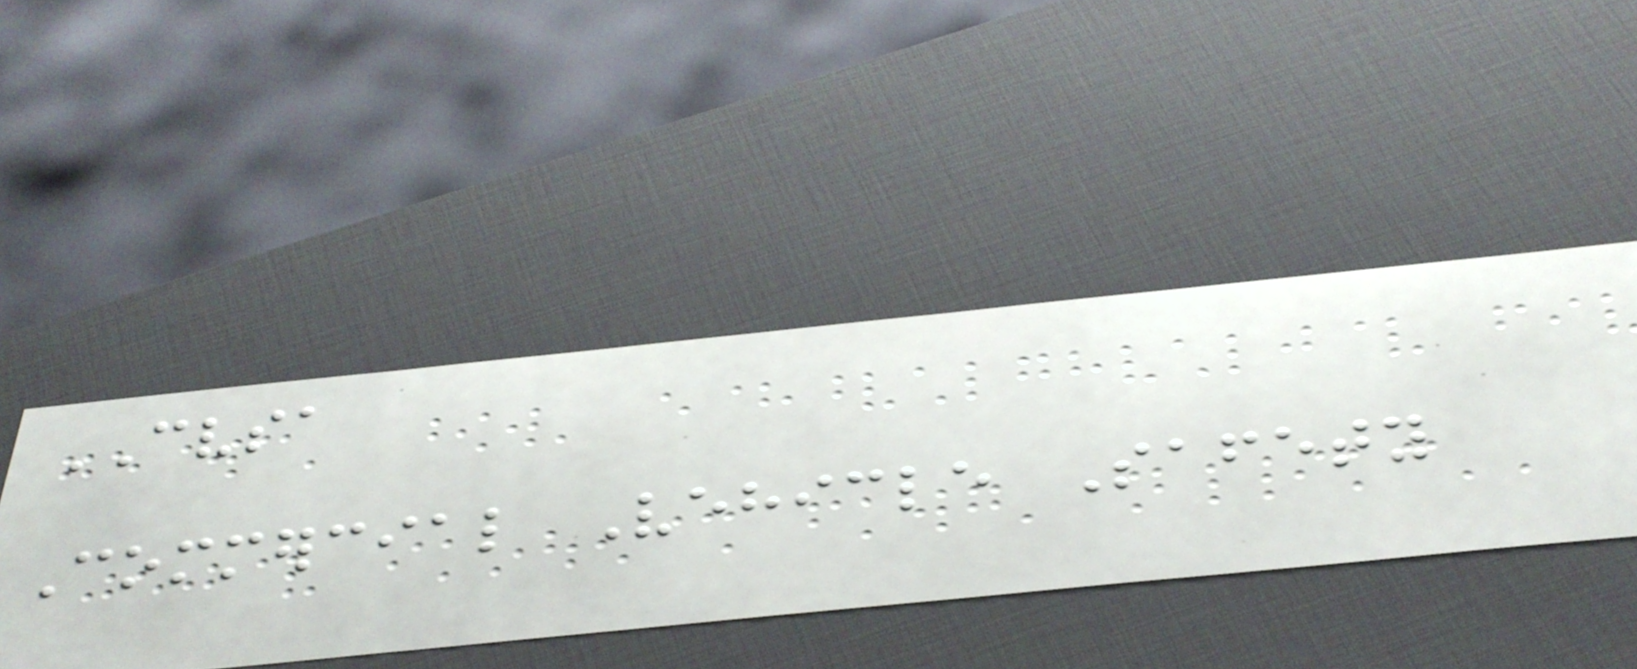CVSA
Commercial Vehicle Safety
